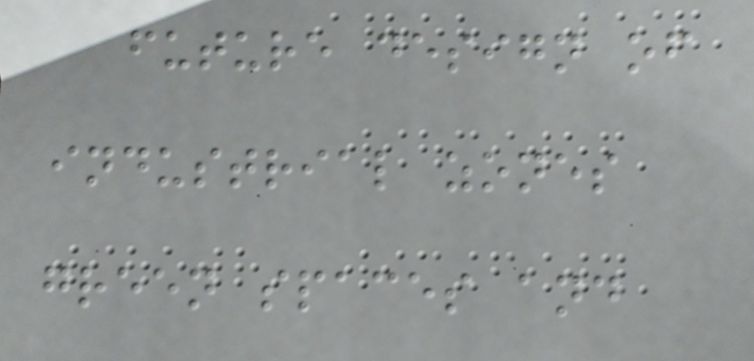future design of
industrial zones
green spaces and
